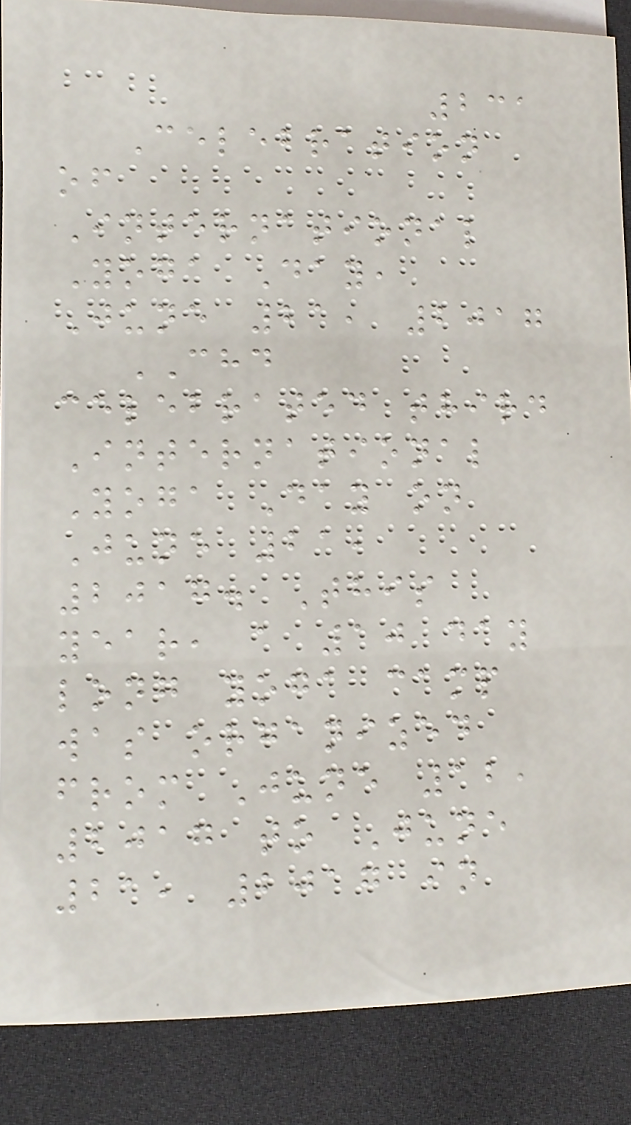231
Celebration
of
International
Yoga Day,
June 21, 2017
CHD
celebrated third
International
Yoga Day on
June 21,
2017. This
year, a 10 day
long yoga camp
was organized
from June 12,
2017 to June
21, 2017 in
